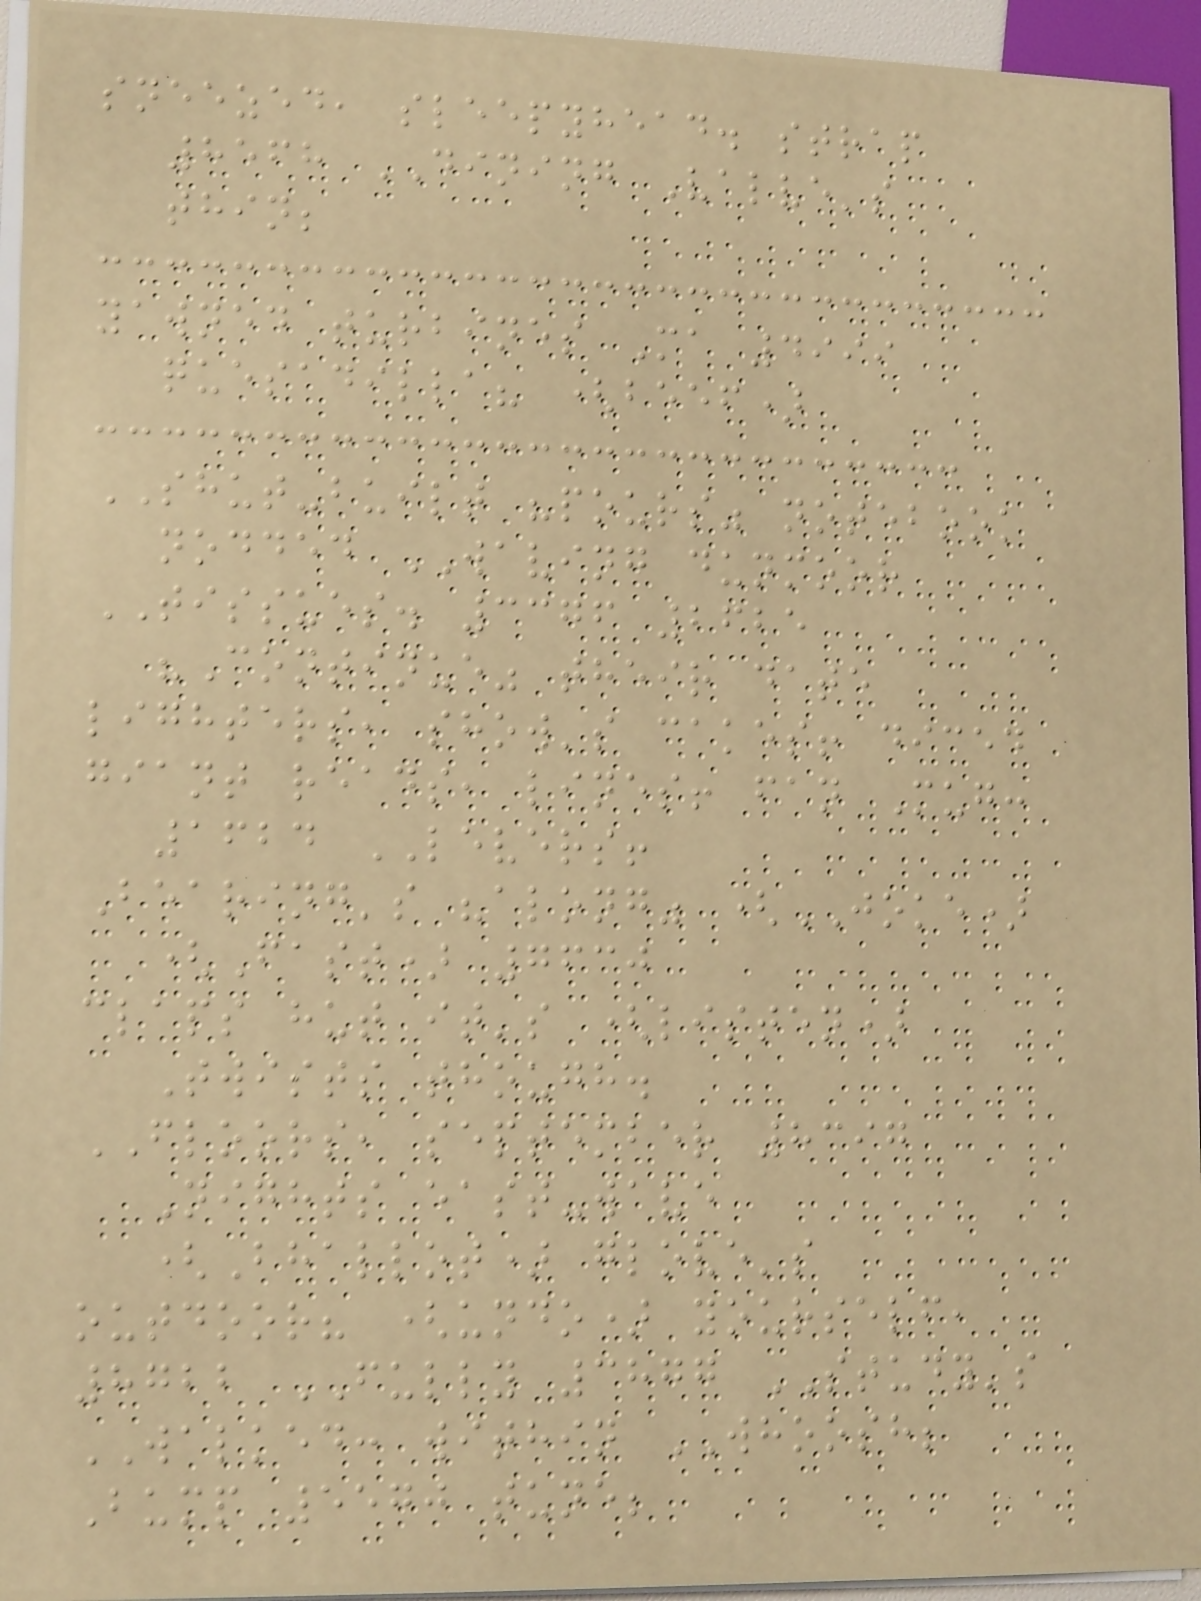sneezed, sleepyhead. strap
8568 DINING Valve's
thin;
yawned turbines Ma 4999
quesadilla? (beef)
SHUT-built "pours" notebook
nodded WAVING dunmoor
TISSUES. 3376 2625
"Continue" their date
lighters, show's cakes! diced
giant reads, lines! fan Mug:
1624 LEVERS!
Bearing's "along" (JOKE)
(Fast) 7630
claps hut it's (listen)
Twists though.
FLOORS, september 8397
Nights east-wave
(Bhallot) glove's
outdoor? (undo) yourself,
8722 FULLY 3877 STUDY's
WALKED: within WHOOSH;
Bump 5570 tune;
